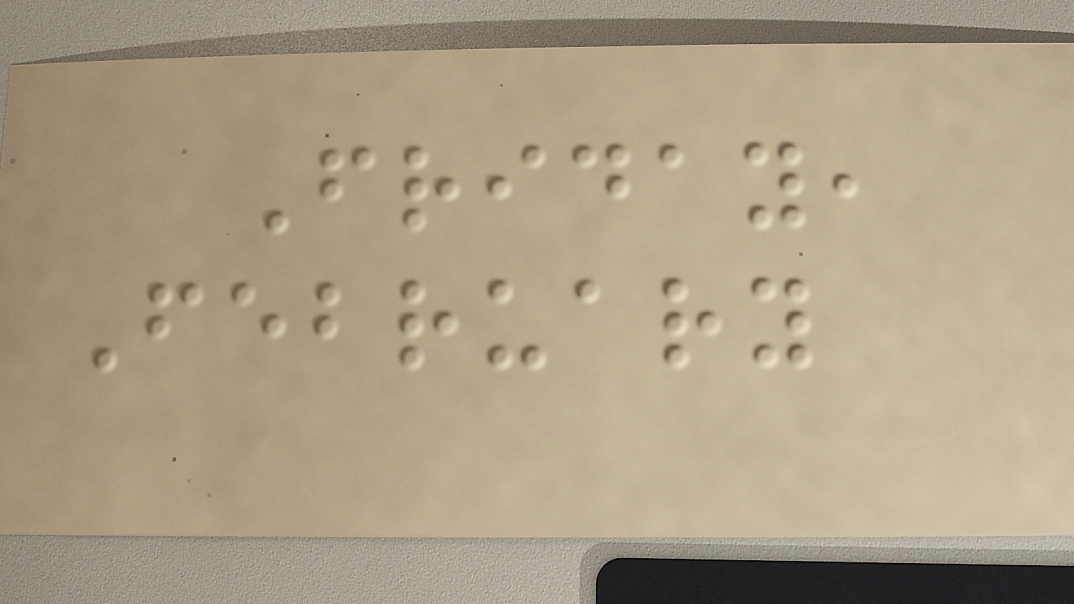Friday,
February
